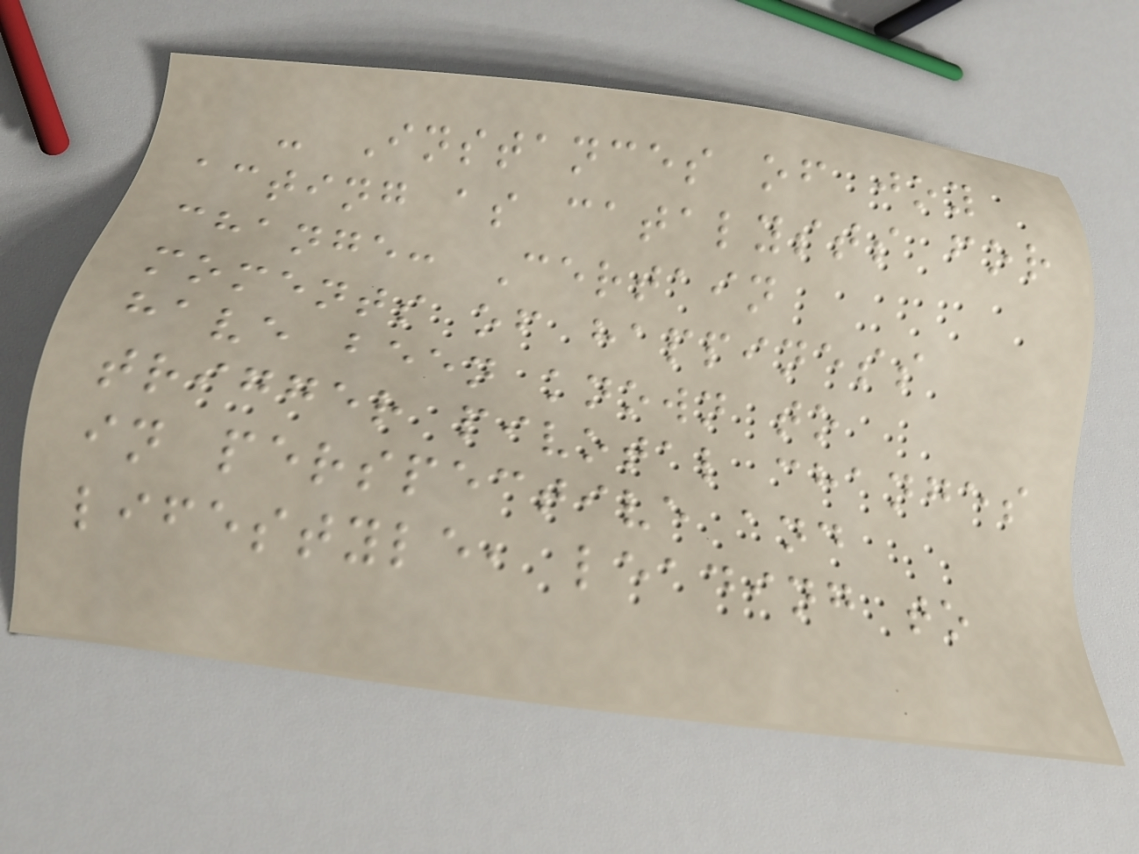- Instances of joy
acting as catalysts for
change: Certain
moments of happiness
have been known to
trigger pivotal changes
in perspective and
lifestyle, leading to
